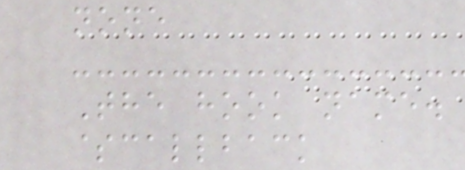none
The hook name.
$callback
